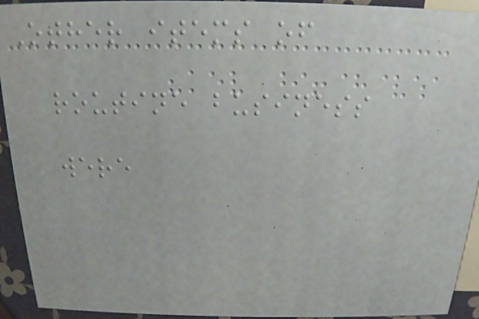Other items of
routine business
were
